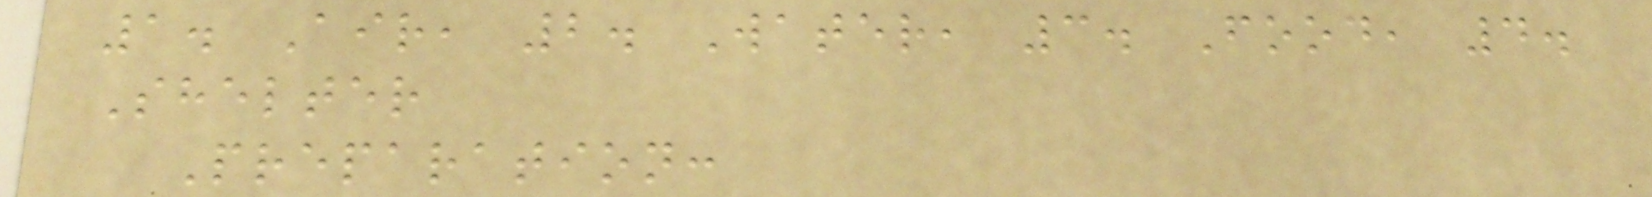1. Air, 2. Water, 3. Food, 4.
Shelter
Preparation:
